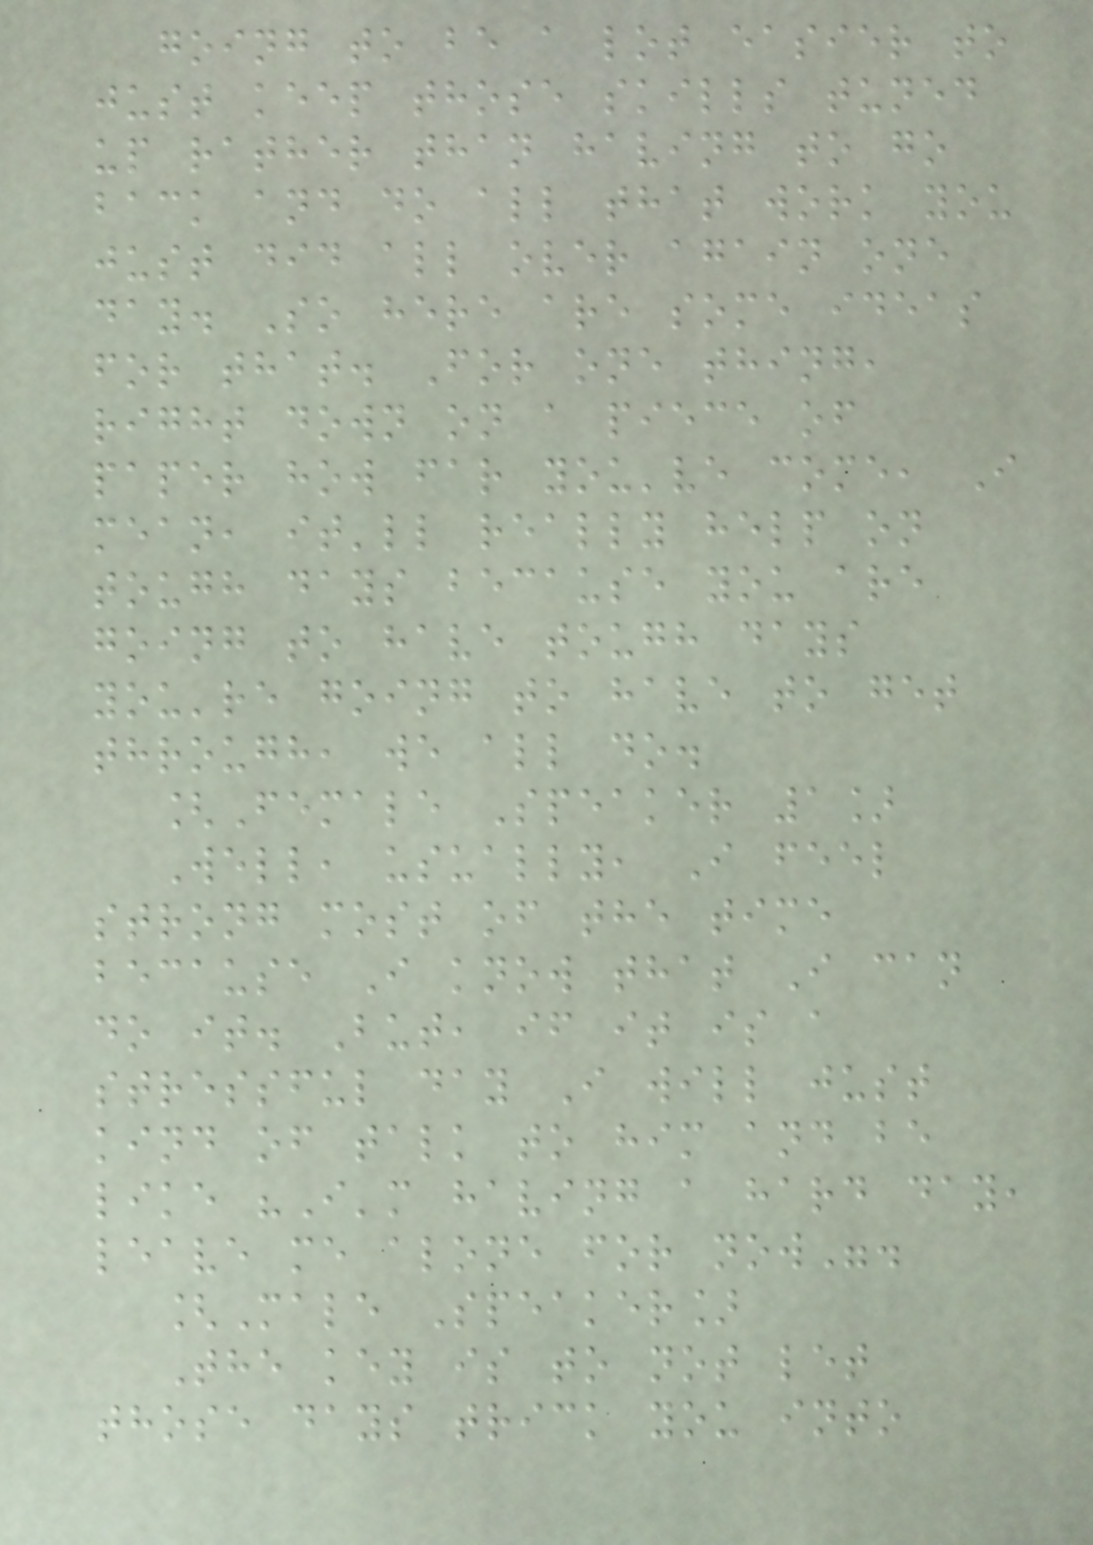going to be a lot easier to
just keep those skills tuned
up rather than having to go
back and do all that work you
just did all over again one
day. So here are some ideas
for that. For one thing,
right down on a piece of
paper how far you've come, I
mean, it'll really help on
tough days because you are
going to have tough days
you're going to have to get
through, we all do.
[Female Speaker 1]
Well, usually, I feel
strong most of the time
because I know that I can
do it. But, if it is a
stressful day I will just
kind of talk to him and be
like "I'm having a hard day,
leave me alone for now".
[Male Speaker]
The key is to not let
those days trick you into
